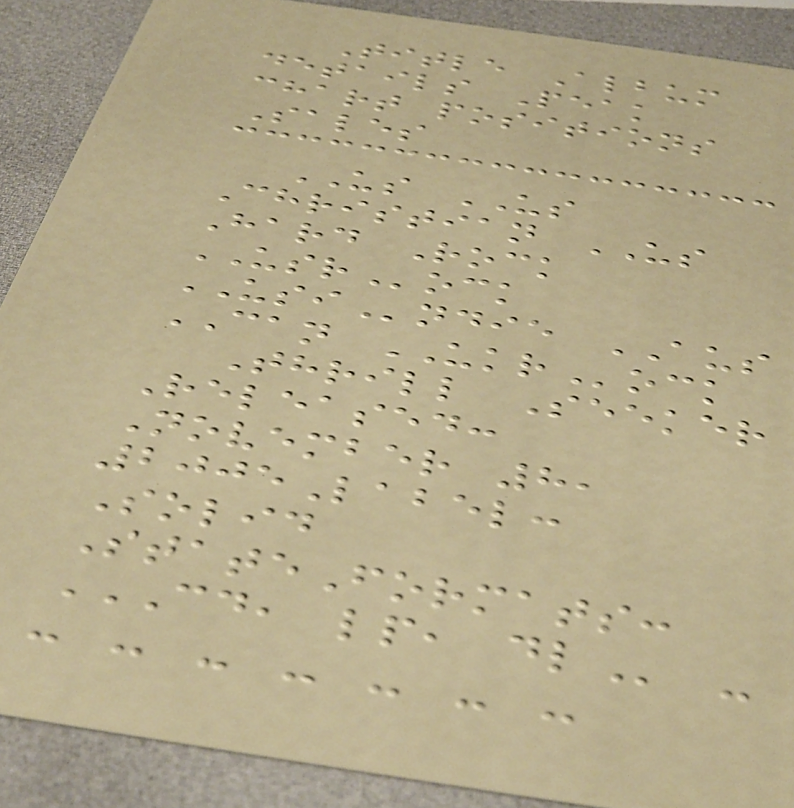Title Album
details Peak
chart positions
Sales
US US
Christian US
Hard Rock
USRock
USIndie AUS
CAN UKRock
Thrill Seeker
Released:
November 8,
2005Label:
Solid
StateFormats:
CD, LP, DL -
- - - - - - -
